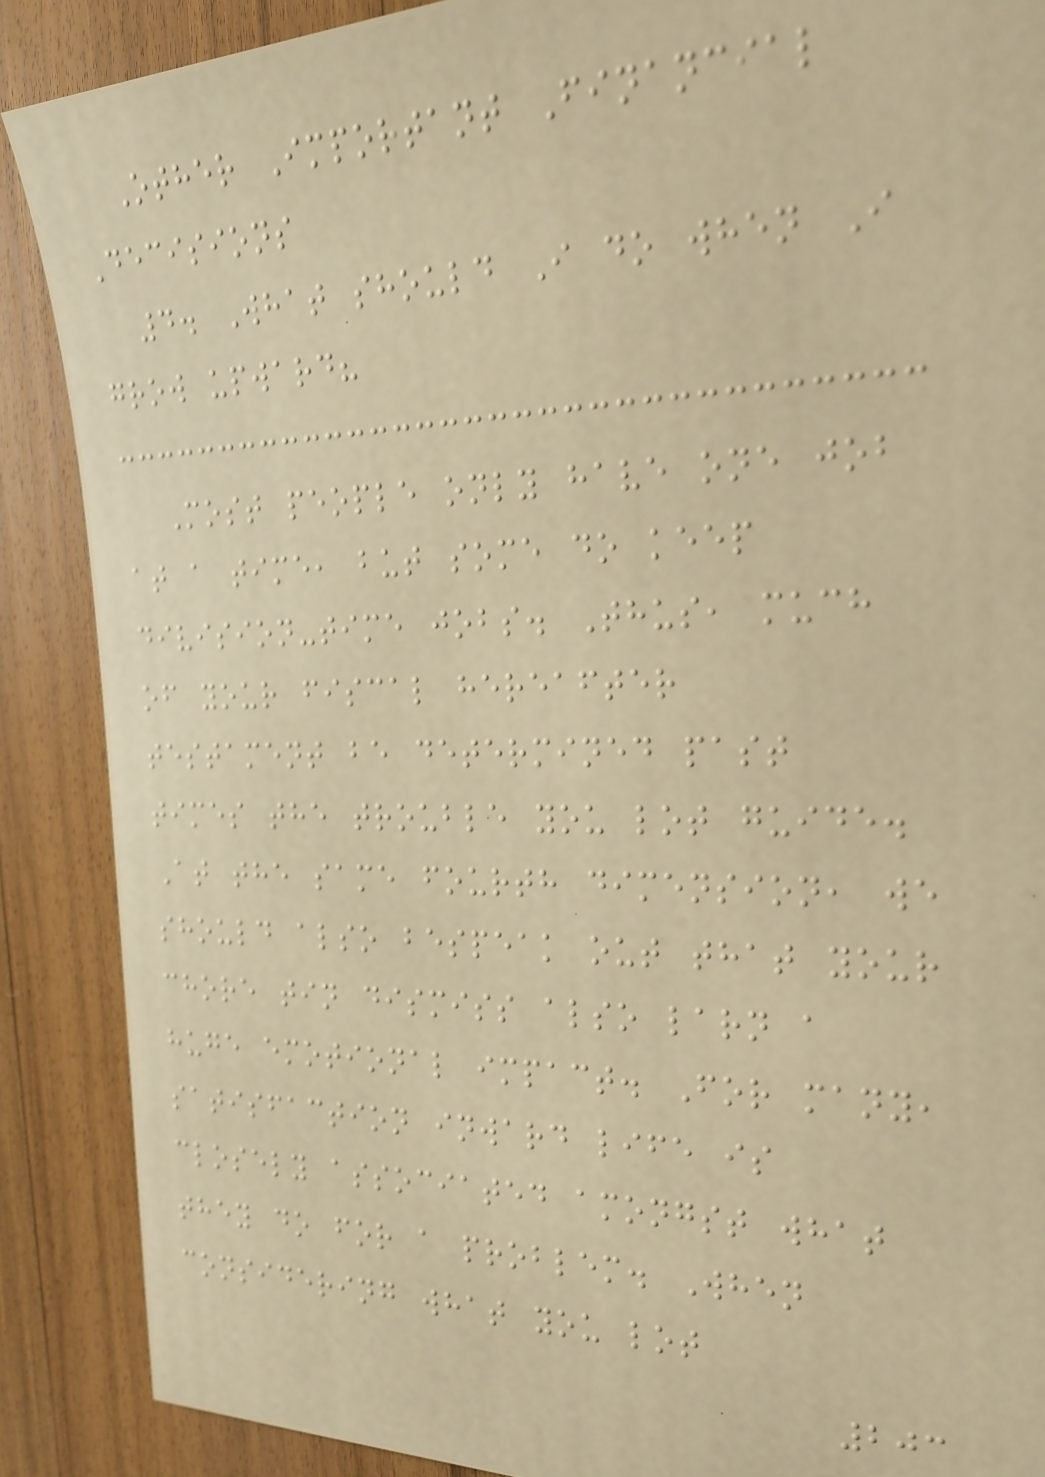Other Important Financial
Decisions
4. What should I do when I
grow upward?
Most people only have one job
at a time, but some do keep
division-time jobs. Thus, much
of your fiscal hereafter
testament be determined past
times the trouble you lot guide.
At the same fourth dimension, we
should also bespeak out that your
chore tin dismiss also larn a
huge emotional impact. For many,
satisfaction inward life is
closely associated amongst what
they do for a problem. When
considering what you lot
203
